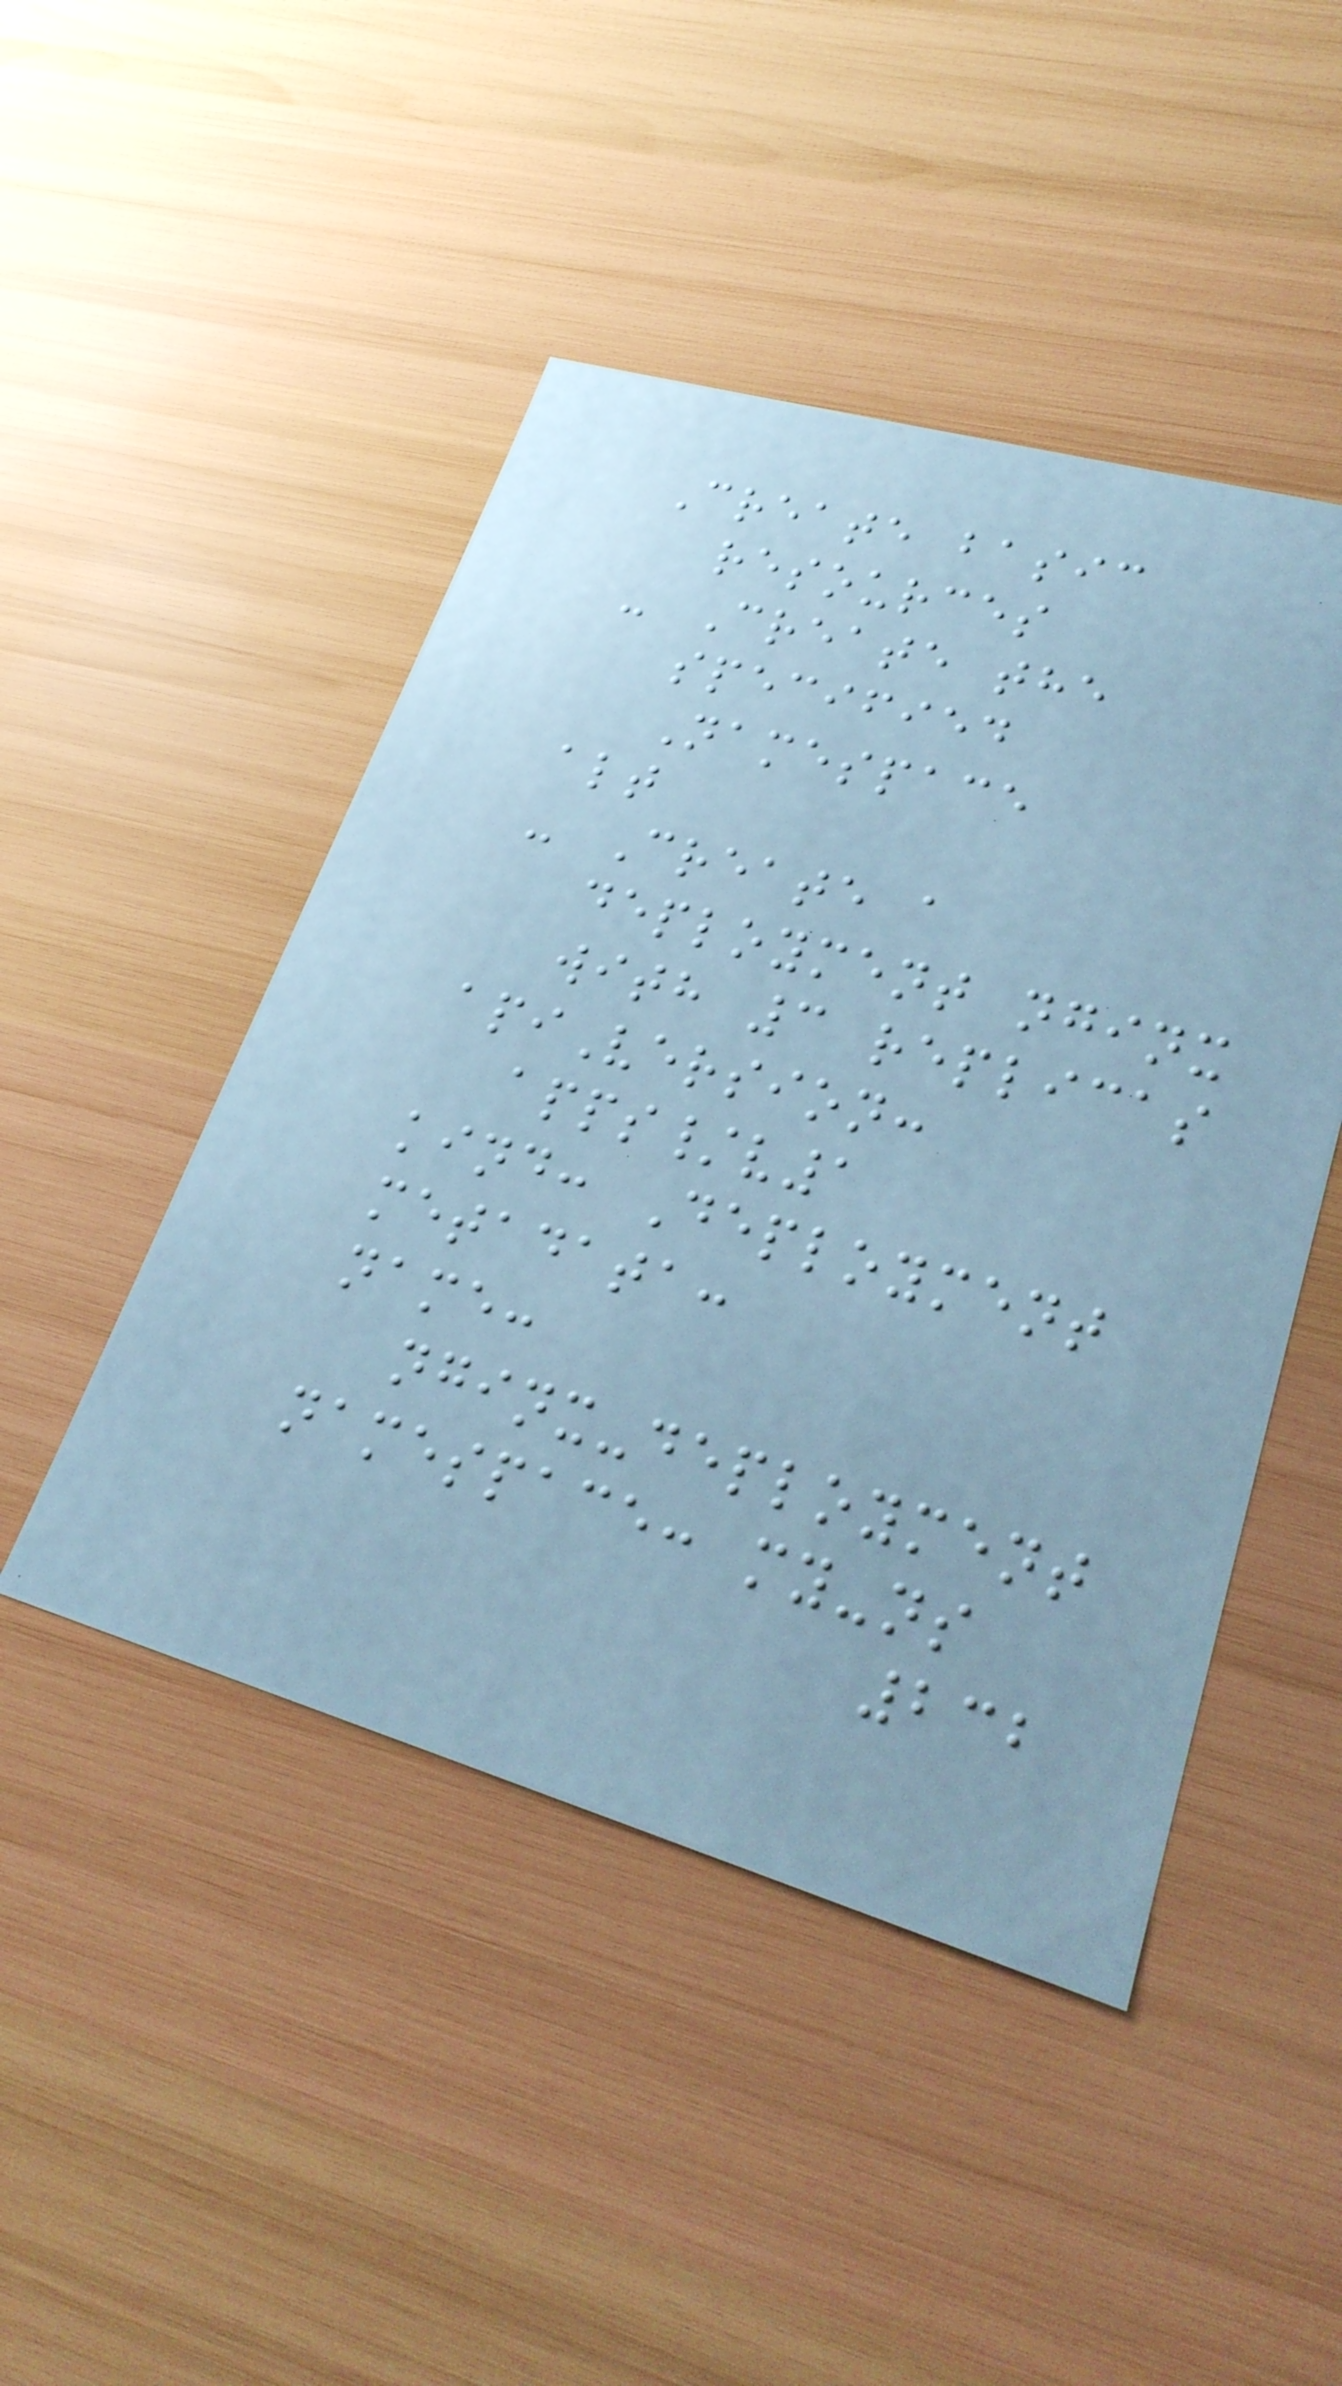Create basic
resources
- Create the
specified
Namespace
alt
- Create a
deployment nginx
with 3 replicas
apiVersion:
apps/v1
kind: Deployment
metadata:
name:
nginx-deployment
namespace: my-ns
232
